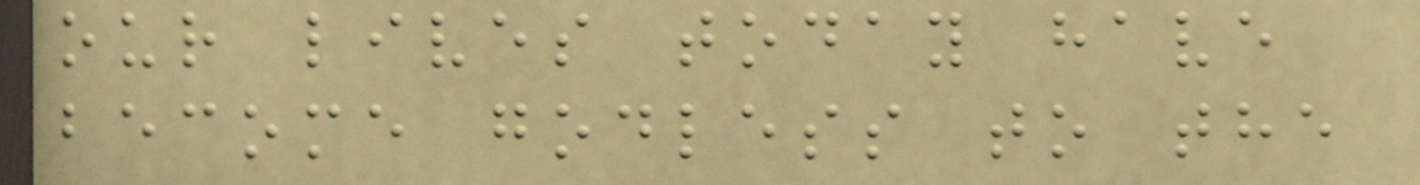our lives today have
become godless to the
